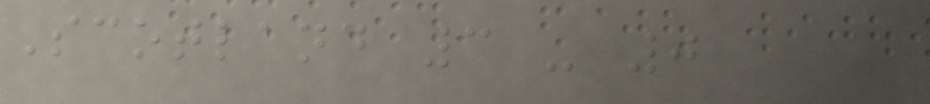Scotland 3 - 0
